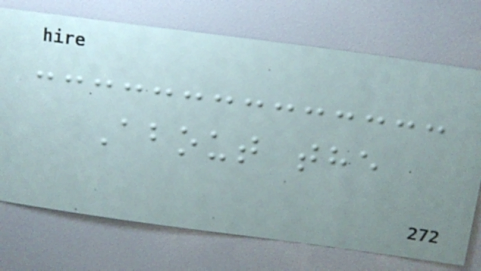About the
